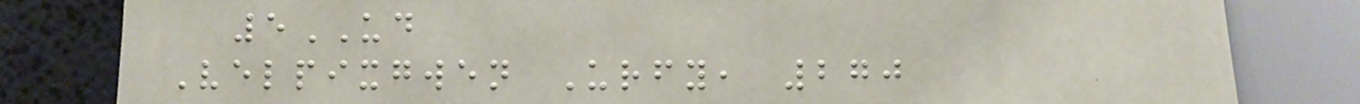5UD
Velpixgwen Urfy, 270
